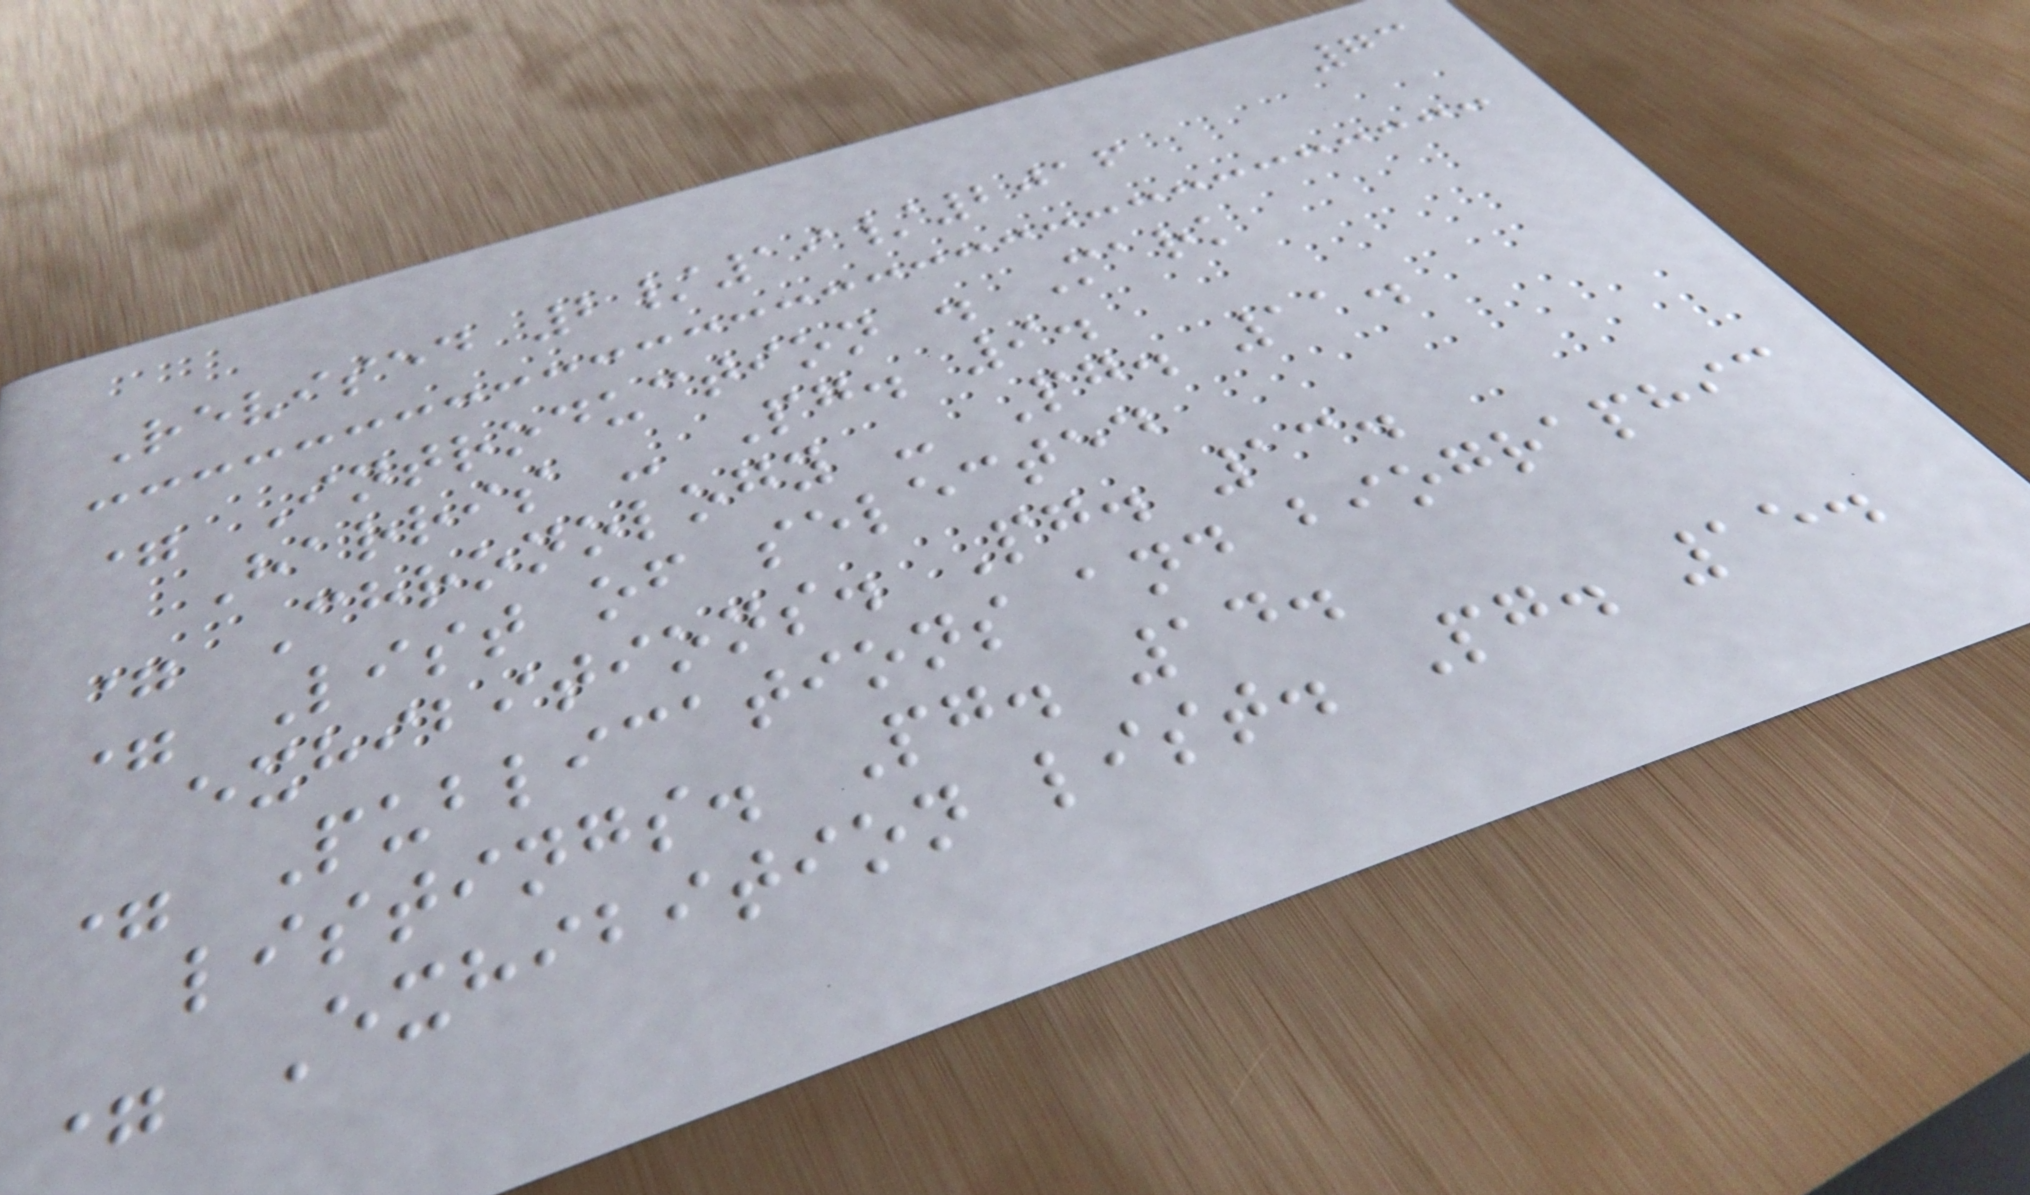73
Revised 2/19/2016
= Introduction . Mark
Harris - Pg. 9.
= Chronology - Pg. 11.
= List of selected
exhibitions. Pg. 13.
= Publications and biographic
listings. Pg. 14.
= Exhibition list. Pg. 15.
